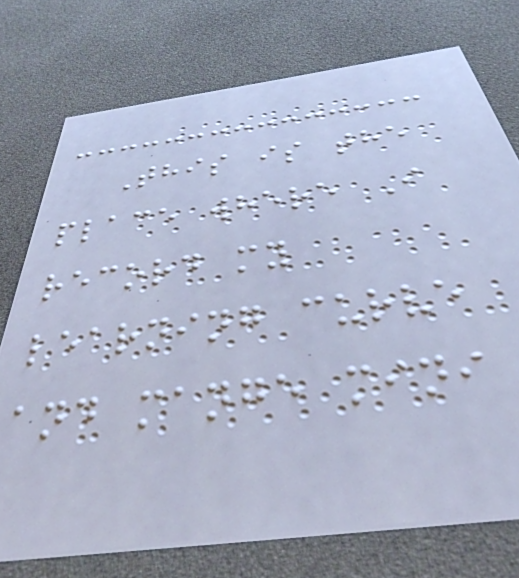This is the
place where I
record my
learning curve
and mange mini
